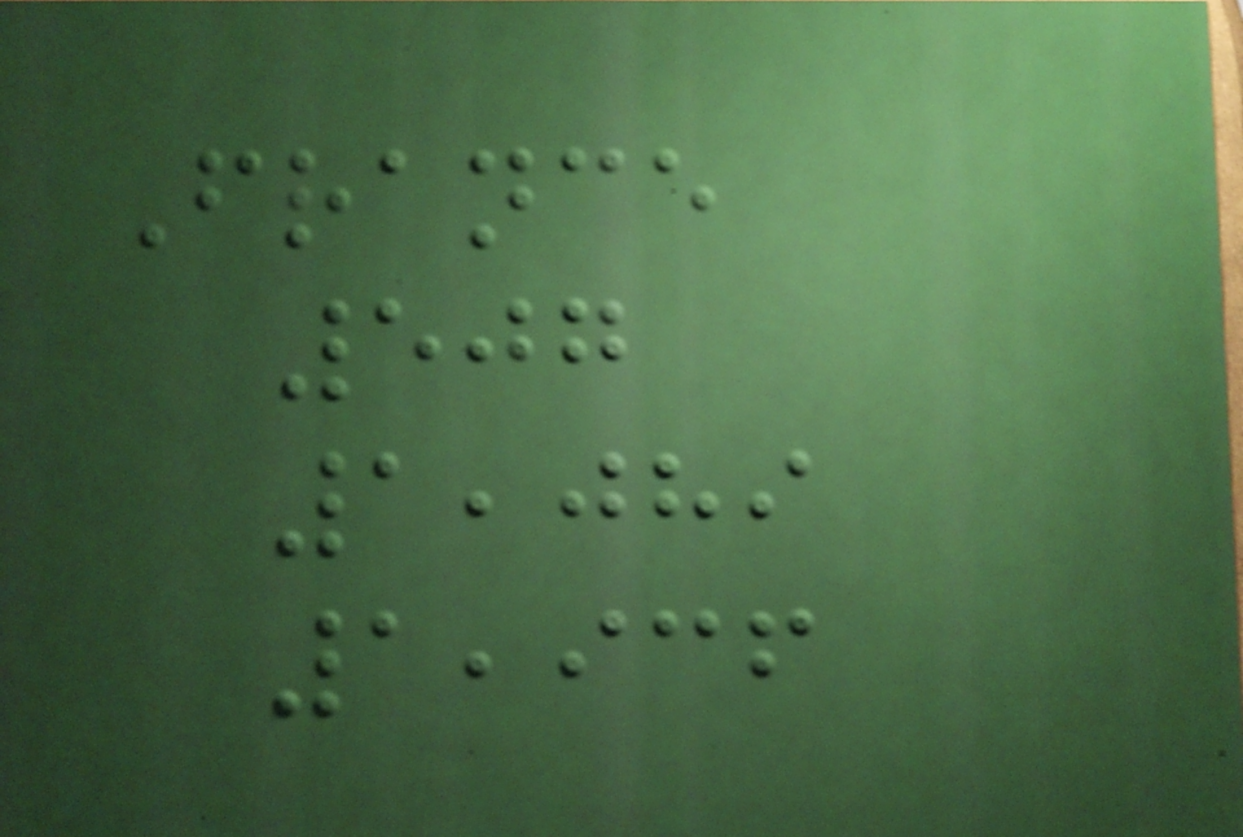France
507
1,089
1,936
